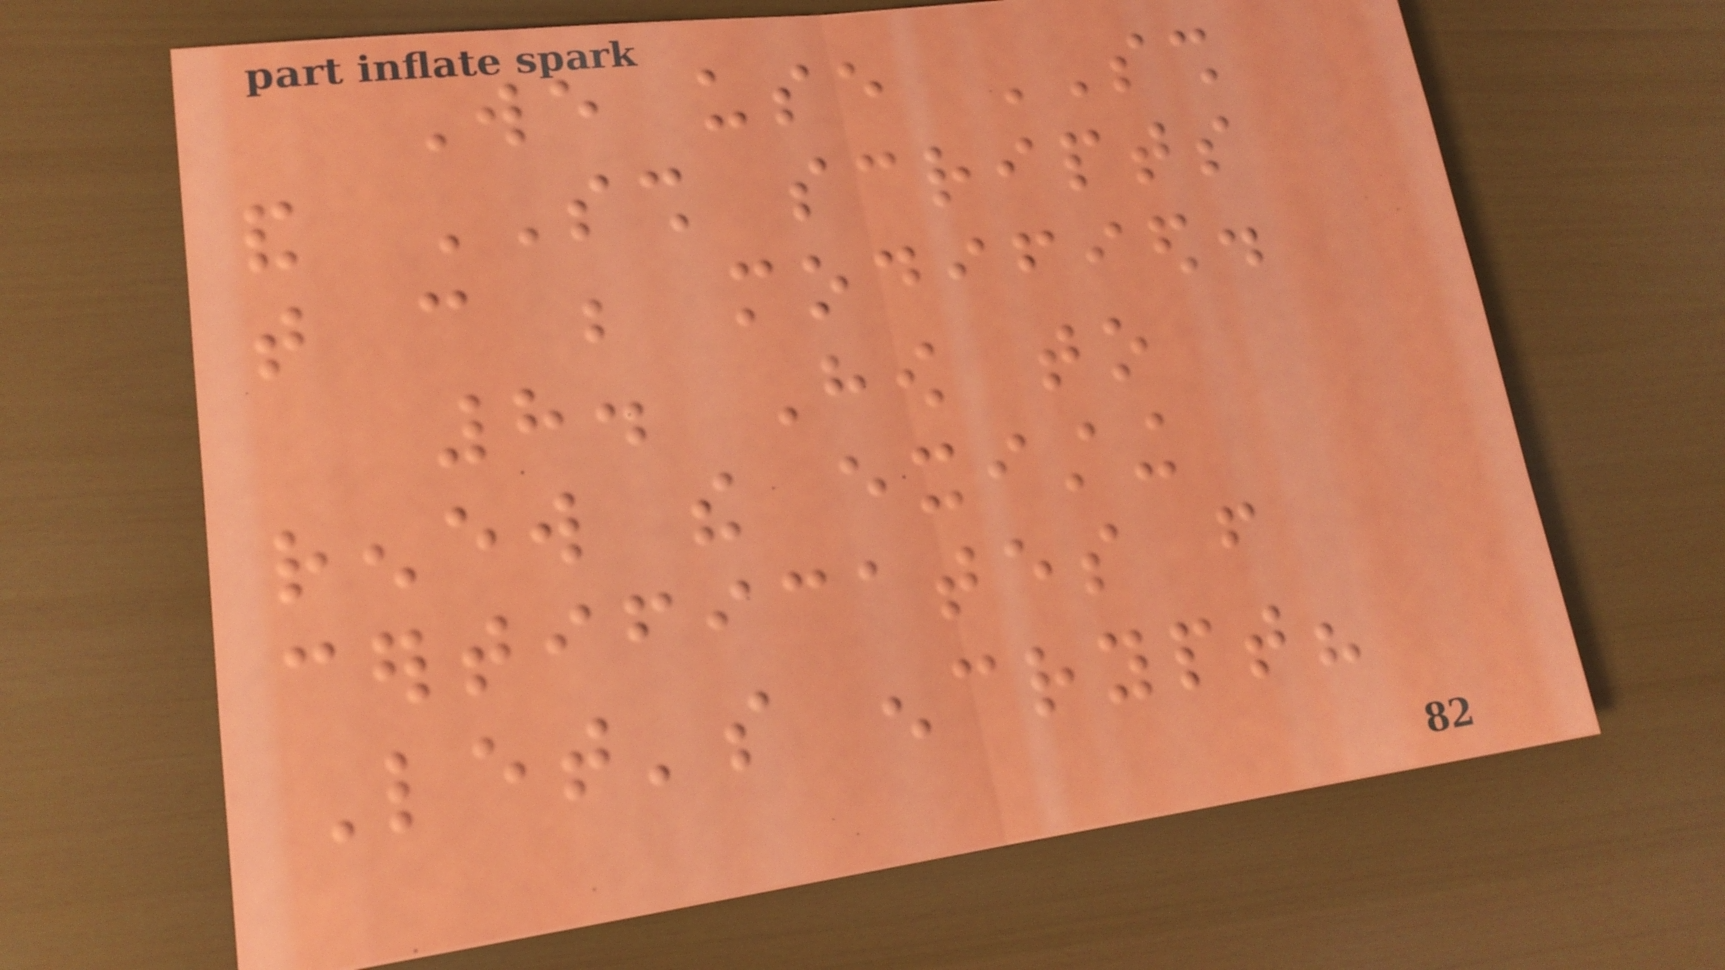We use SSH
and SSH scripts
that can be modified.
8. How to
renew the existing
certificates from
Let's encrypt?
